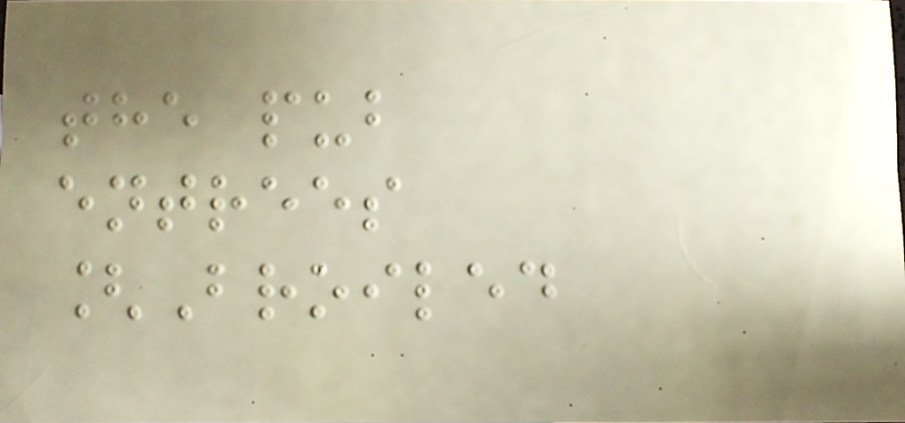the pub
entrees
[Broiled
